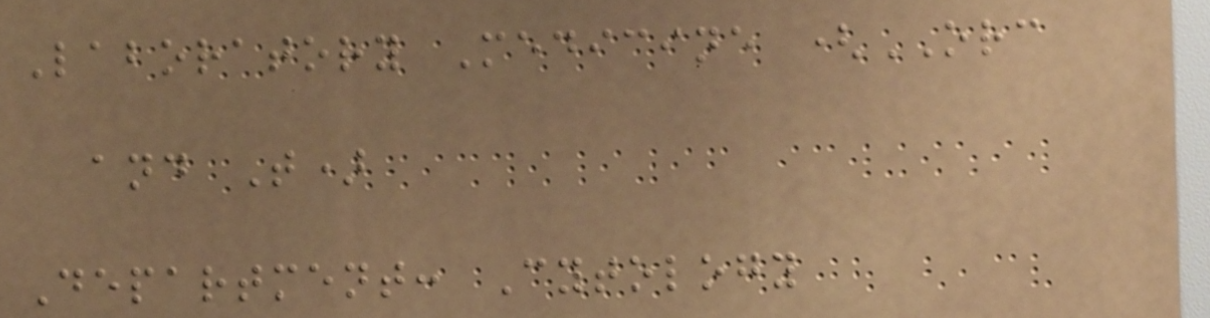Laboratory Medicine (ORC
and T)
Department: Cytology
